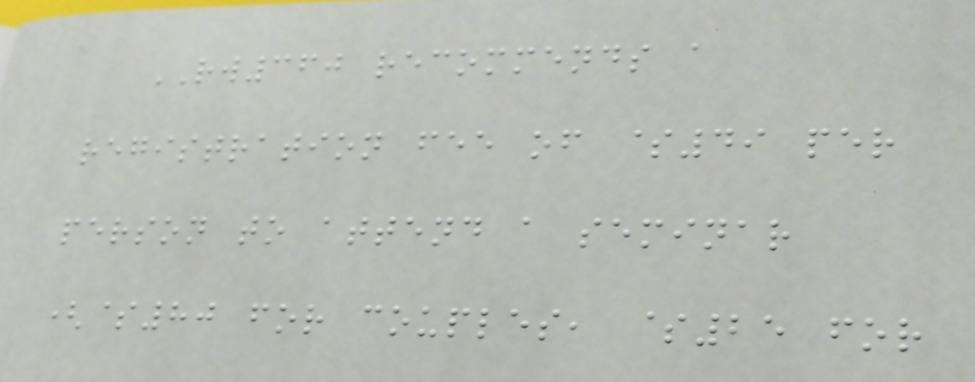RW360 recommends a
registration fee of $49 per
person to attend a seminar
($80 for couples, $25 for
